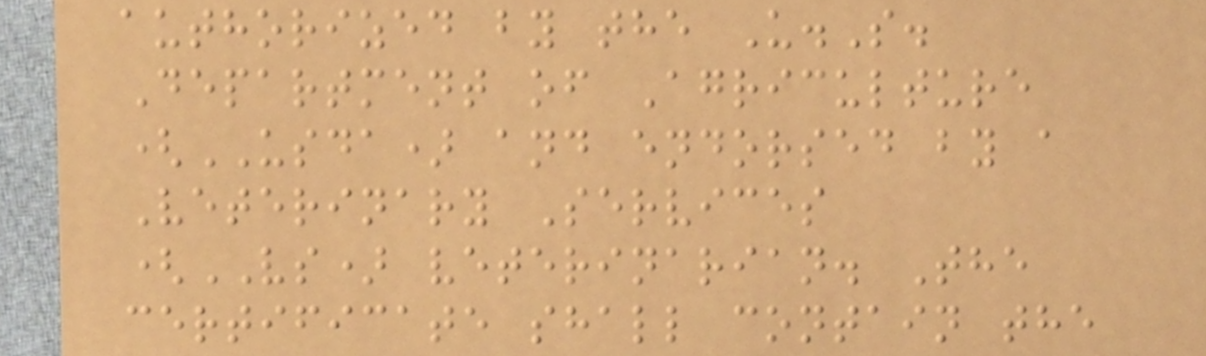authorized by the U.S.
Department of Agriculture
(USDA) and endorsed by a
Veterinary Services
(VS) veterinarian. The
certificate shall contain the
